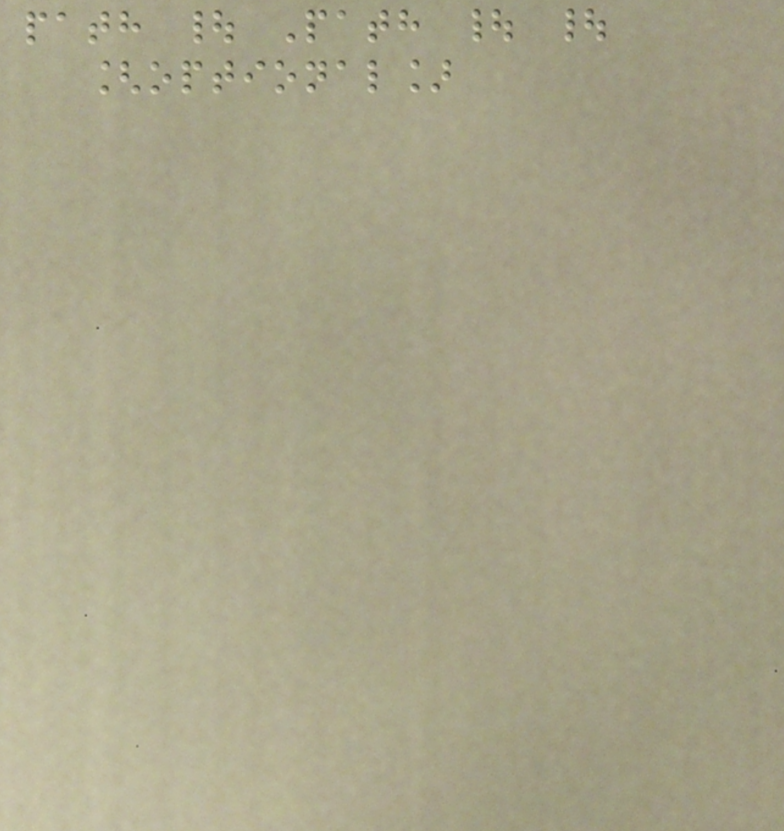path | Path | |
[optional]
